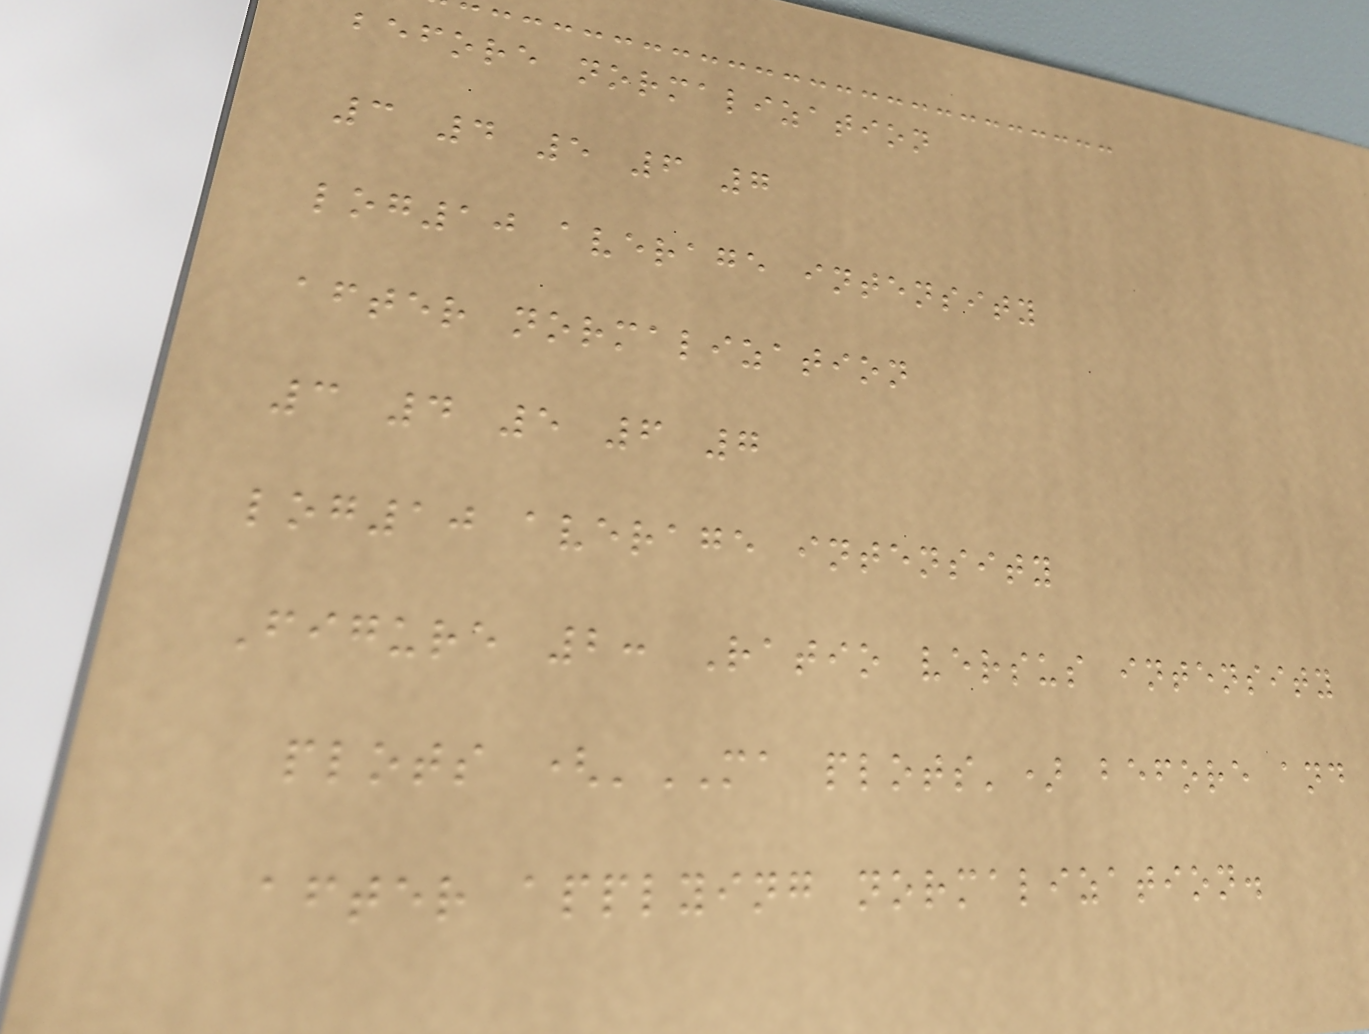before normalization
3 4 5 6 7
log10 average intensity
after normalization
3 4 5 6 7
log10 average intensity
Figure 2: Ratio versus intensity
plots ('MA plots') before and
after applying normalization.
